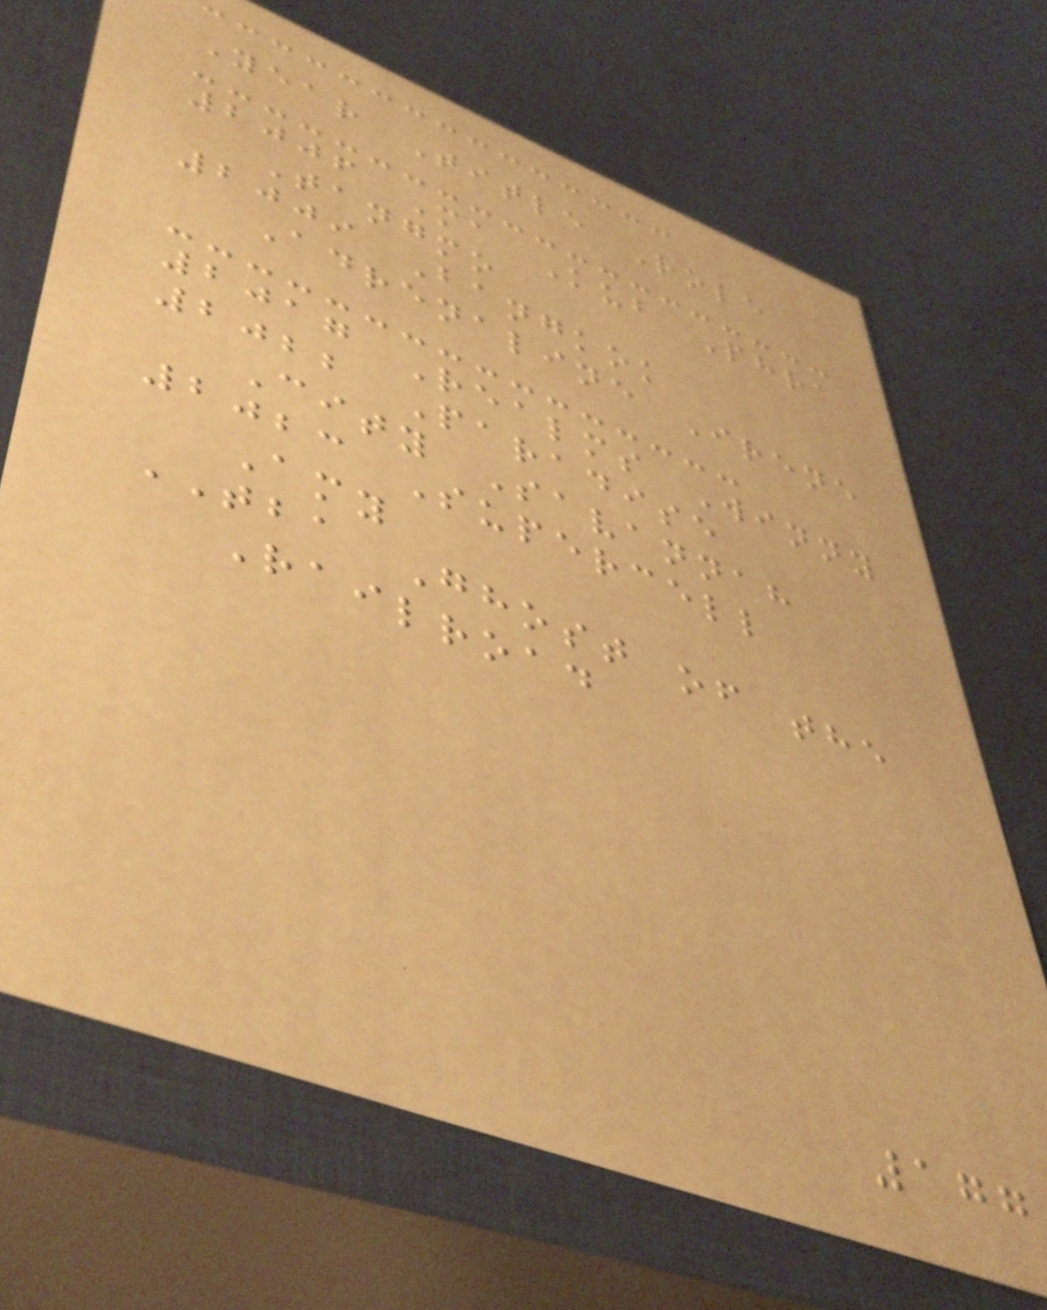Year Title Role
2006 Ma Kub Phra
Tangmo
2009 Bangkok
Adrenaline Irene
2017 Realms Winny
2022 Paradise
City Savannah
2023 Supercell
Amy
TBA Ghost of the
Railroad
177
